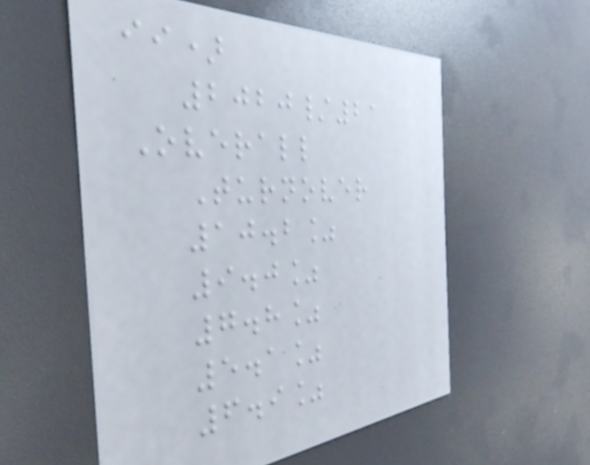ii)
2020/21
Overall
Turnover
10.2%
9.0%
7.8%
5.1%
6.9%
